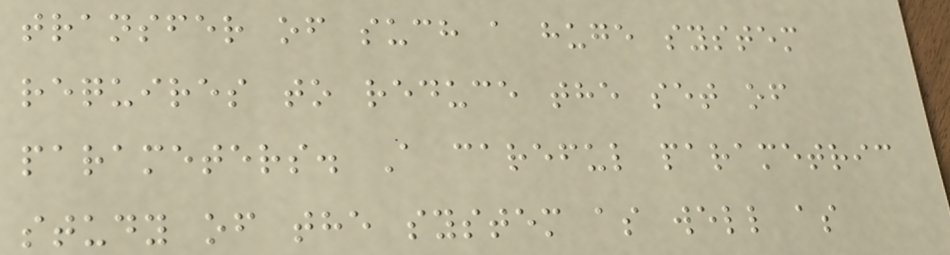transfer of such a huge system
requires to reduce the set of
parameters. A careful parametric
study of the system as well as
